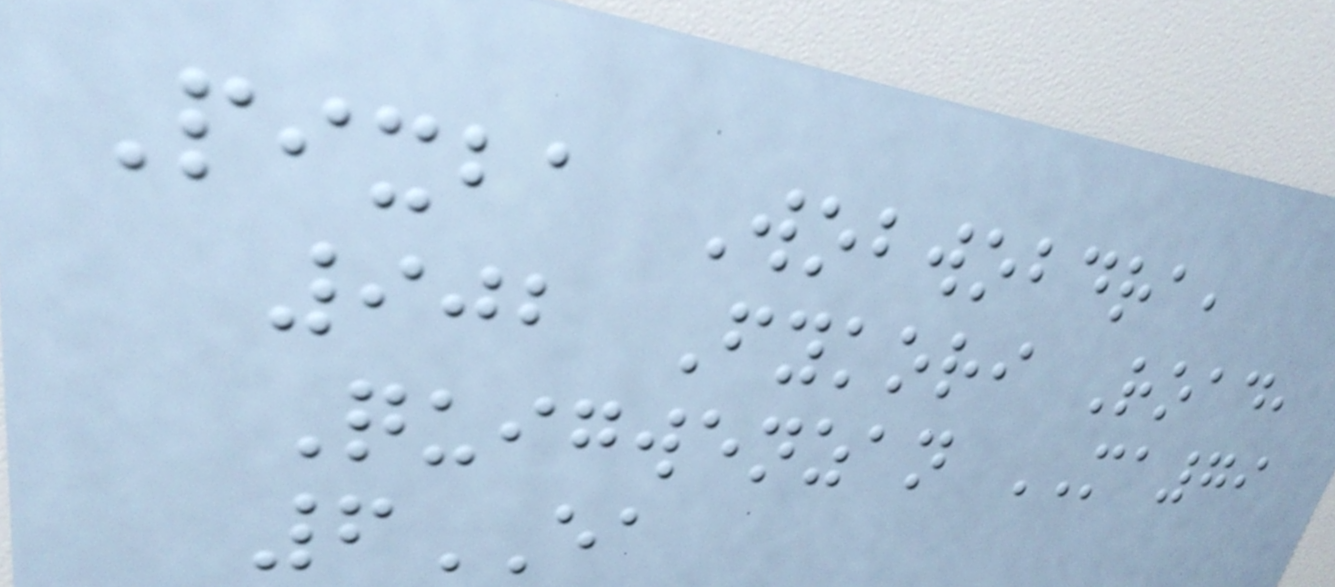Pixba Wobwobdra,
902 Fykori Road,
Quigwenzan MA79
6EA
